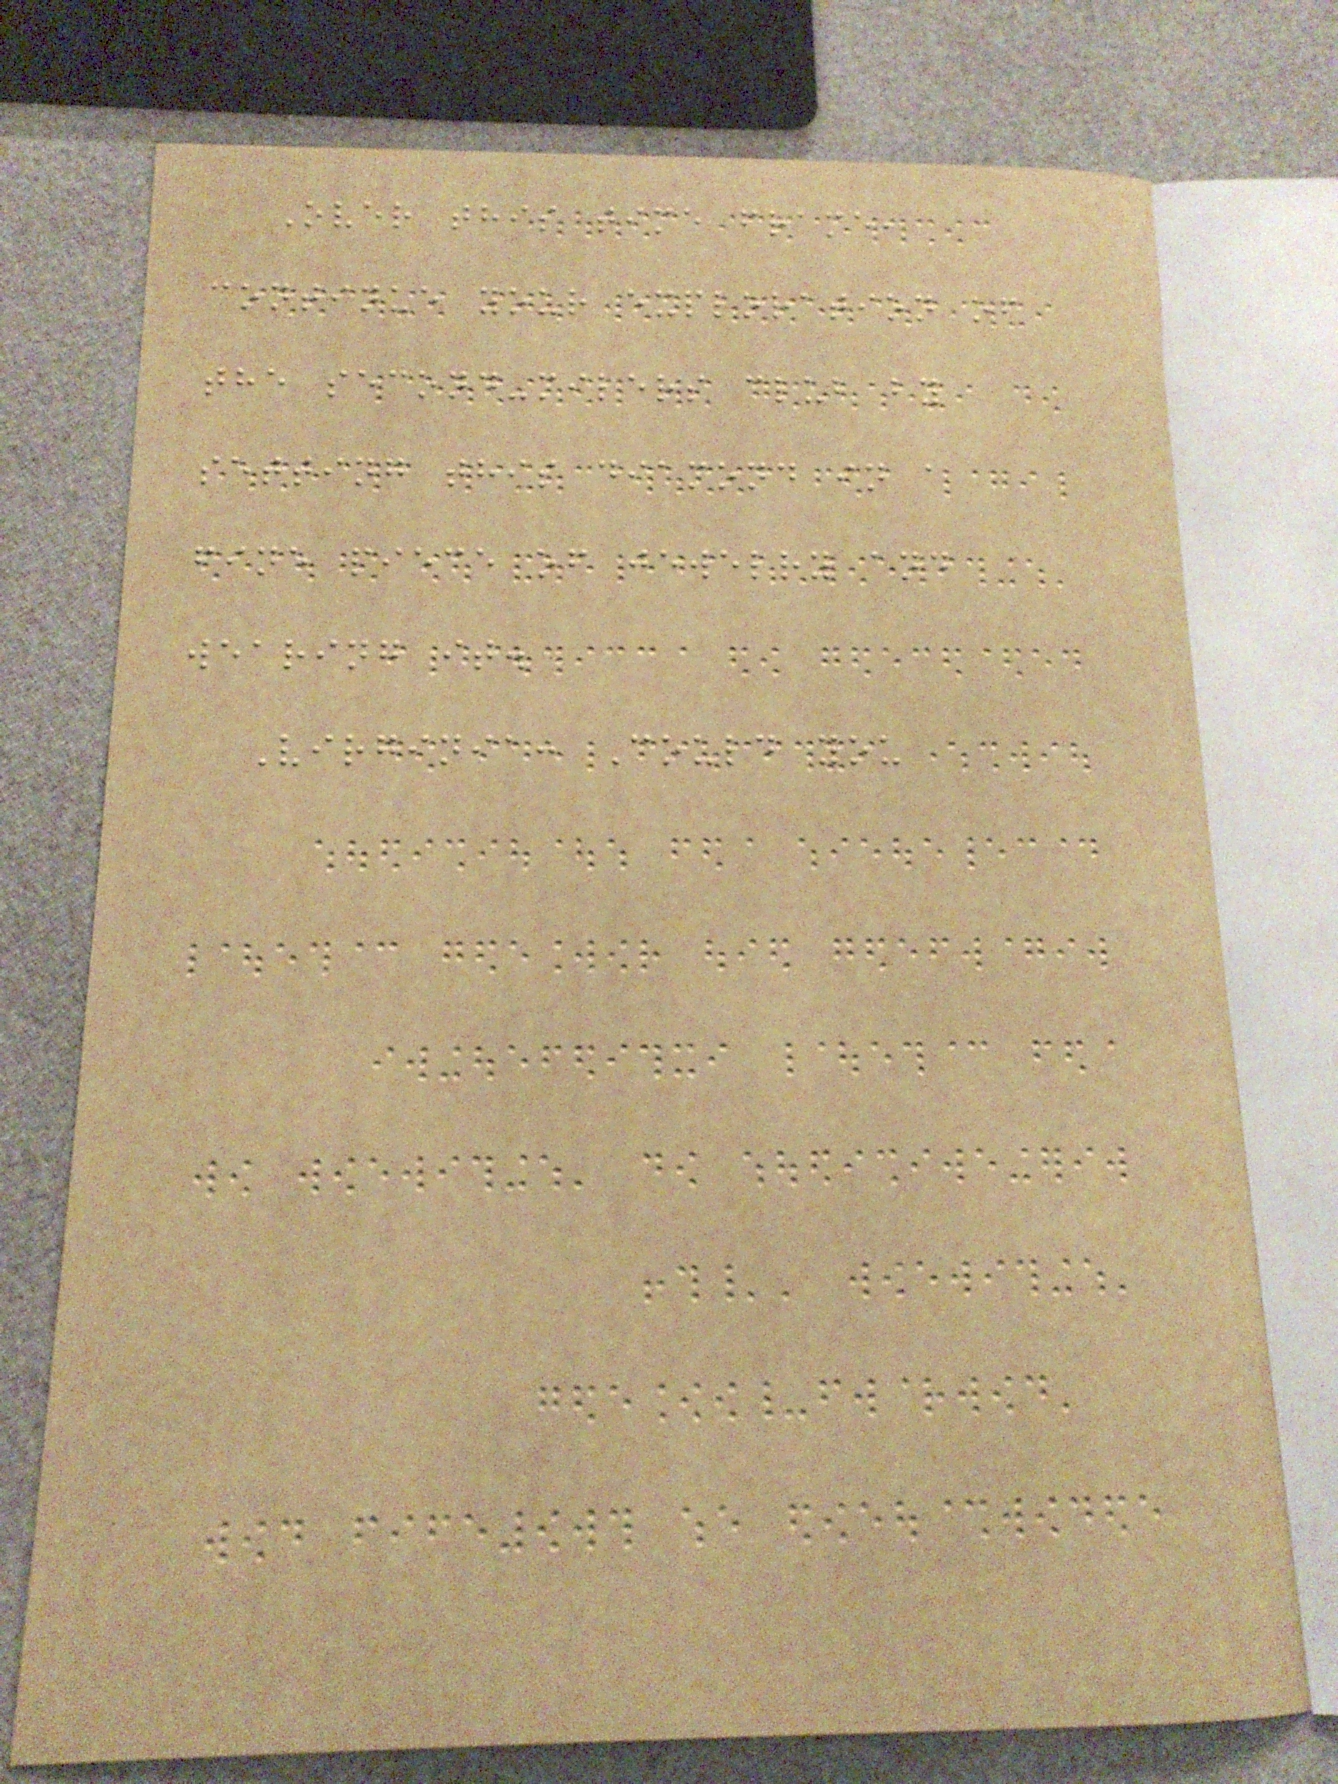Over this time frame,
continue your exploration of
the second-milers club by
setting this diamond in a
fine piece of jewelry and
wearing it.
Virginia: Could you
